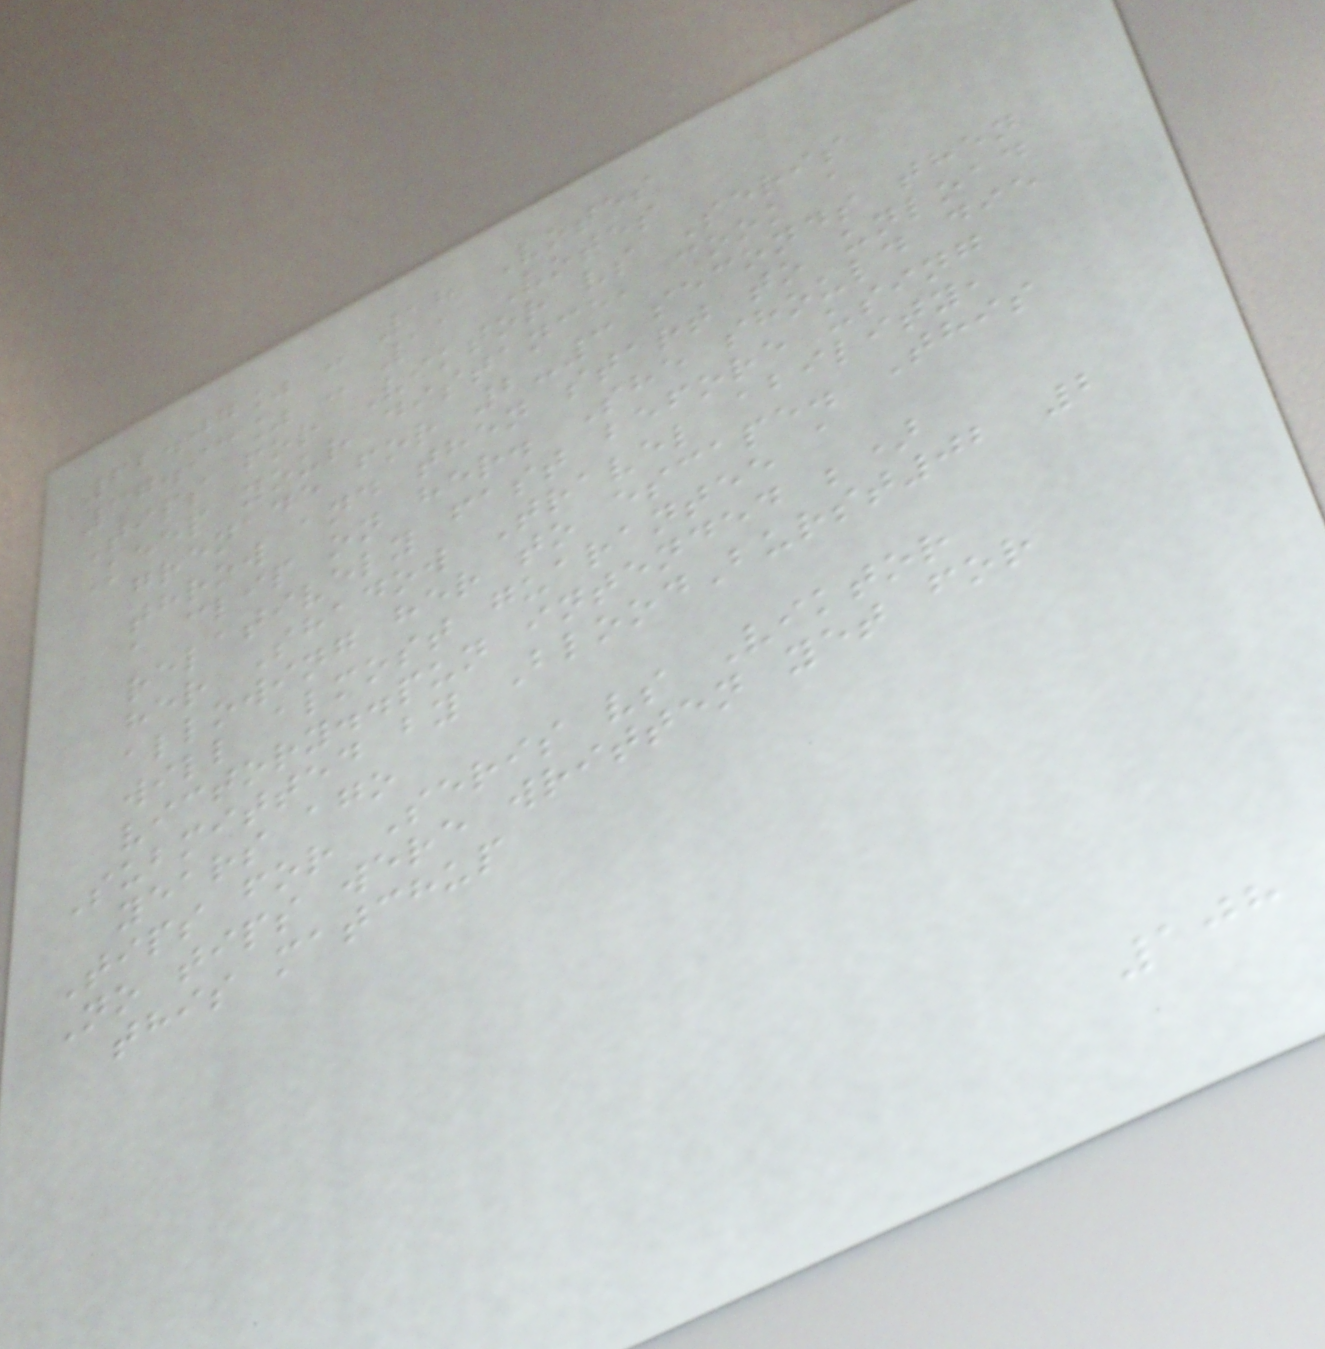62.07% - 18 Votes
37.93% - 11 Votes
Tips for Viktor vs Seris
Keep your distance, cook a
grenade for 2-3 seconds then
throw and then start to unload
a clip on her. She should die
relatively fast before using
her Shadow Travel ability,
allowing her to escape. This
will almost guarantee a
victory..pun intended ;)
Submitted by BloodBurst02 2
years ago
Tips for Seris vs Viktor
No tips were written yet for
this matchup
108
